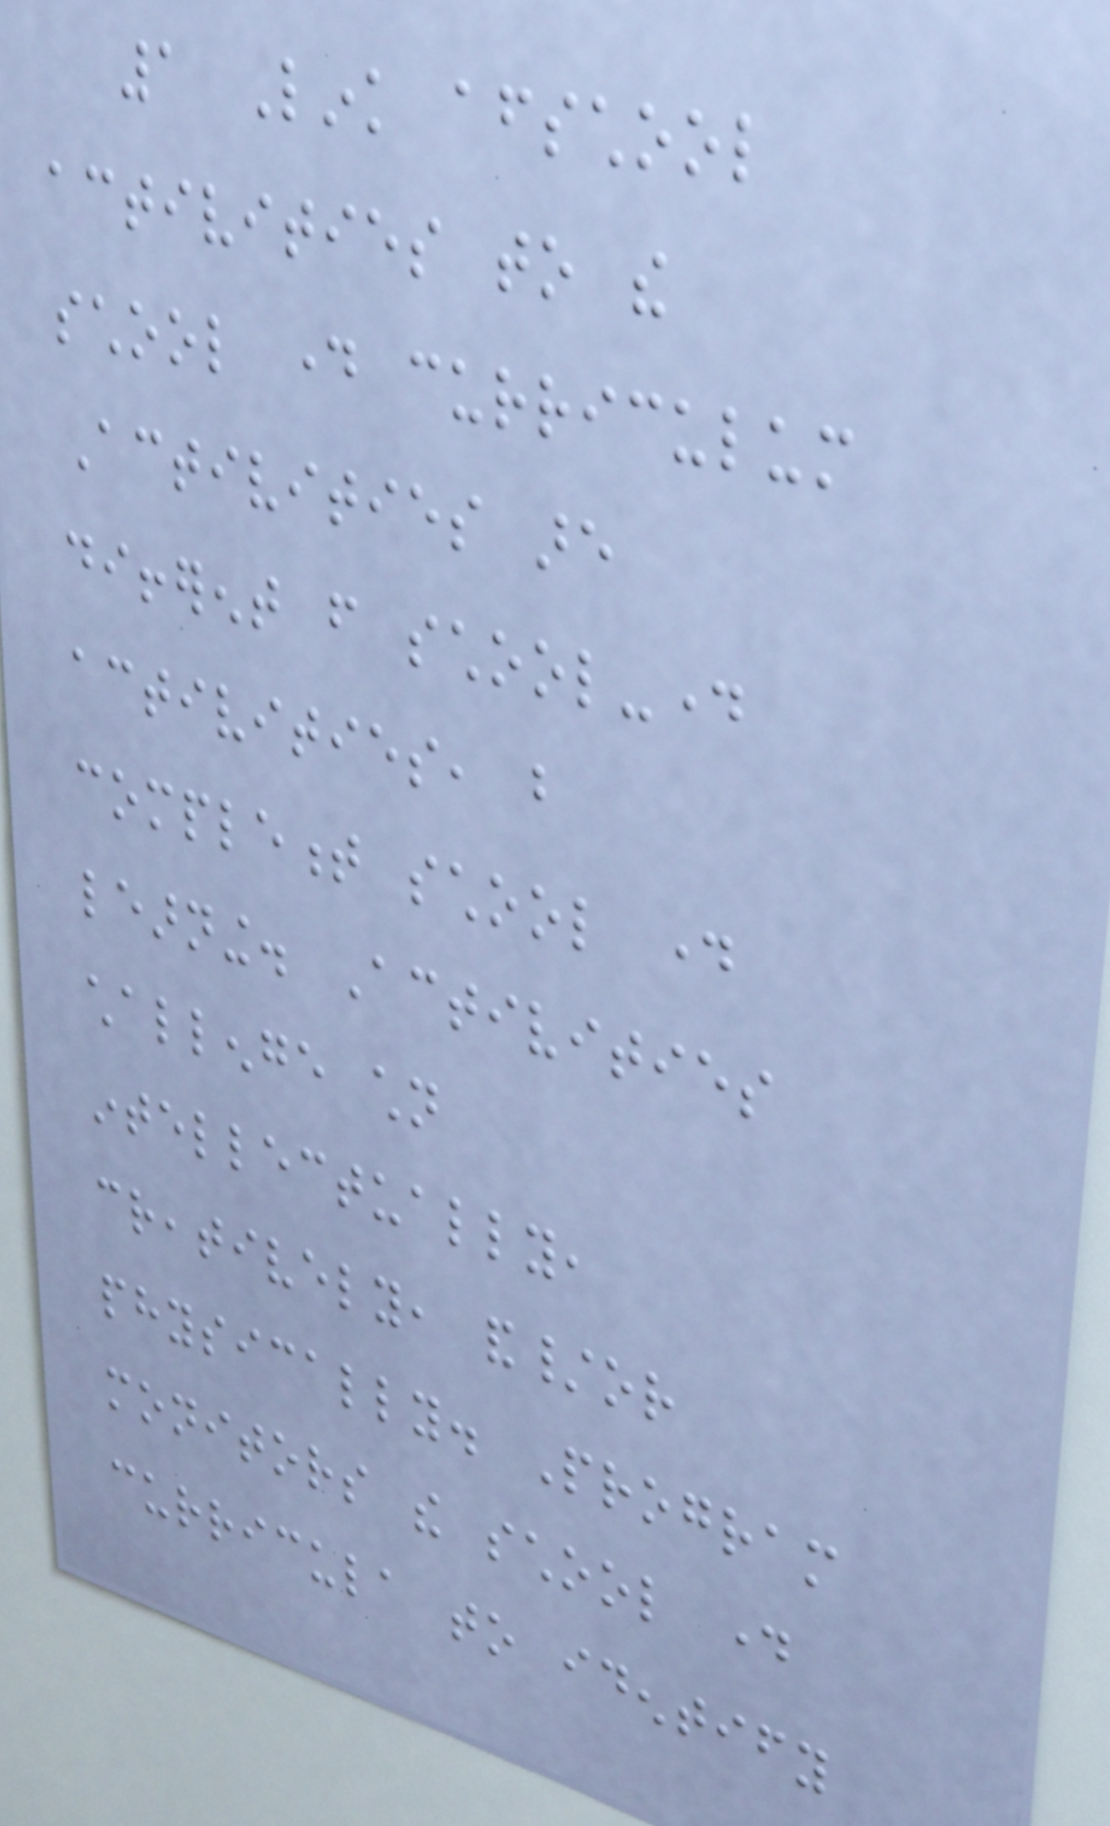1 Link afterschool
activities to the
school day curriculum
Activities are
different from school-day
activities, but
complement school day
learning. Activities
challenge children
intellectually,
creatively, and/or
physically. Program
monitors the school day
curricula to identify
